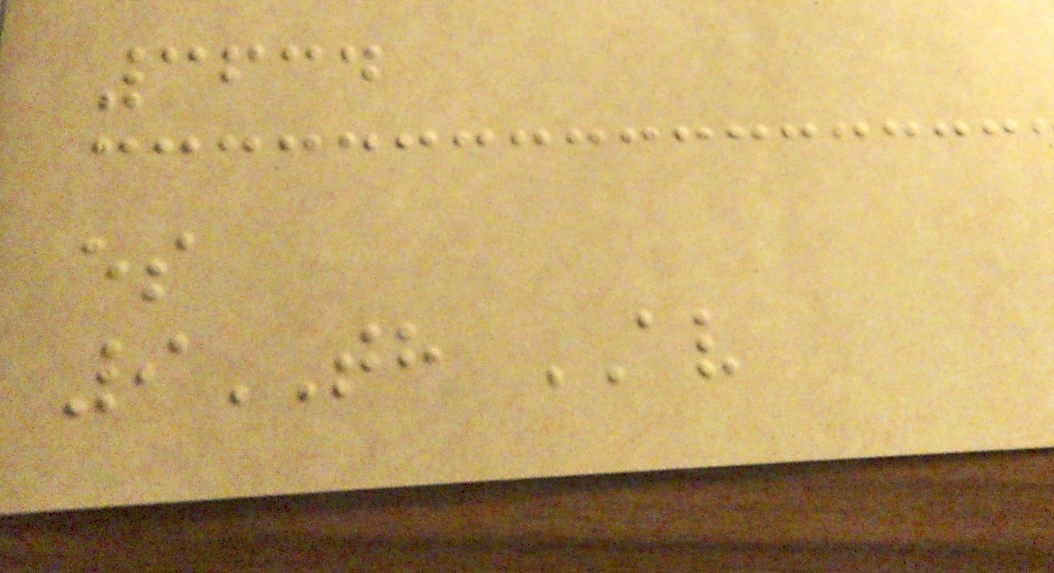3634
es
9TH AV
